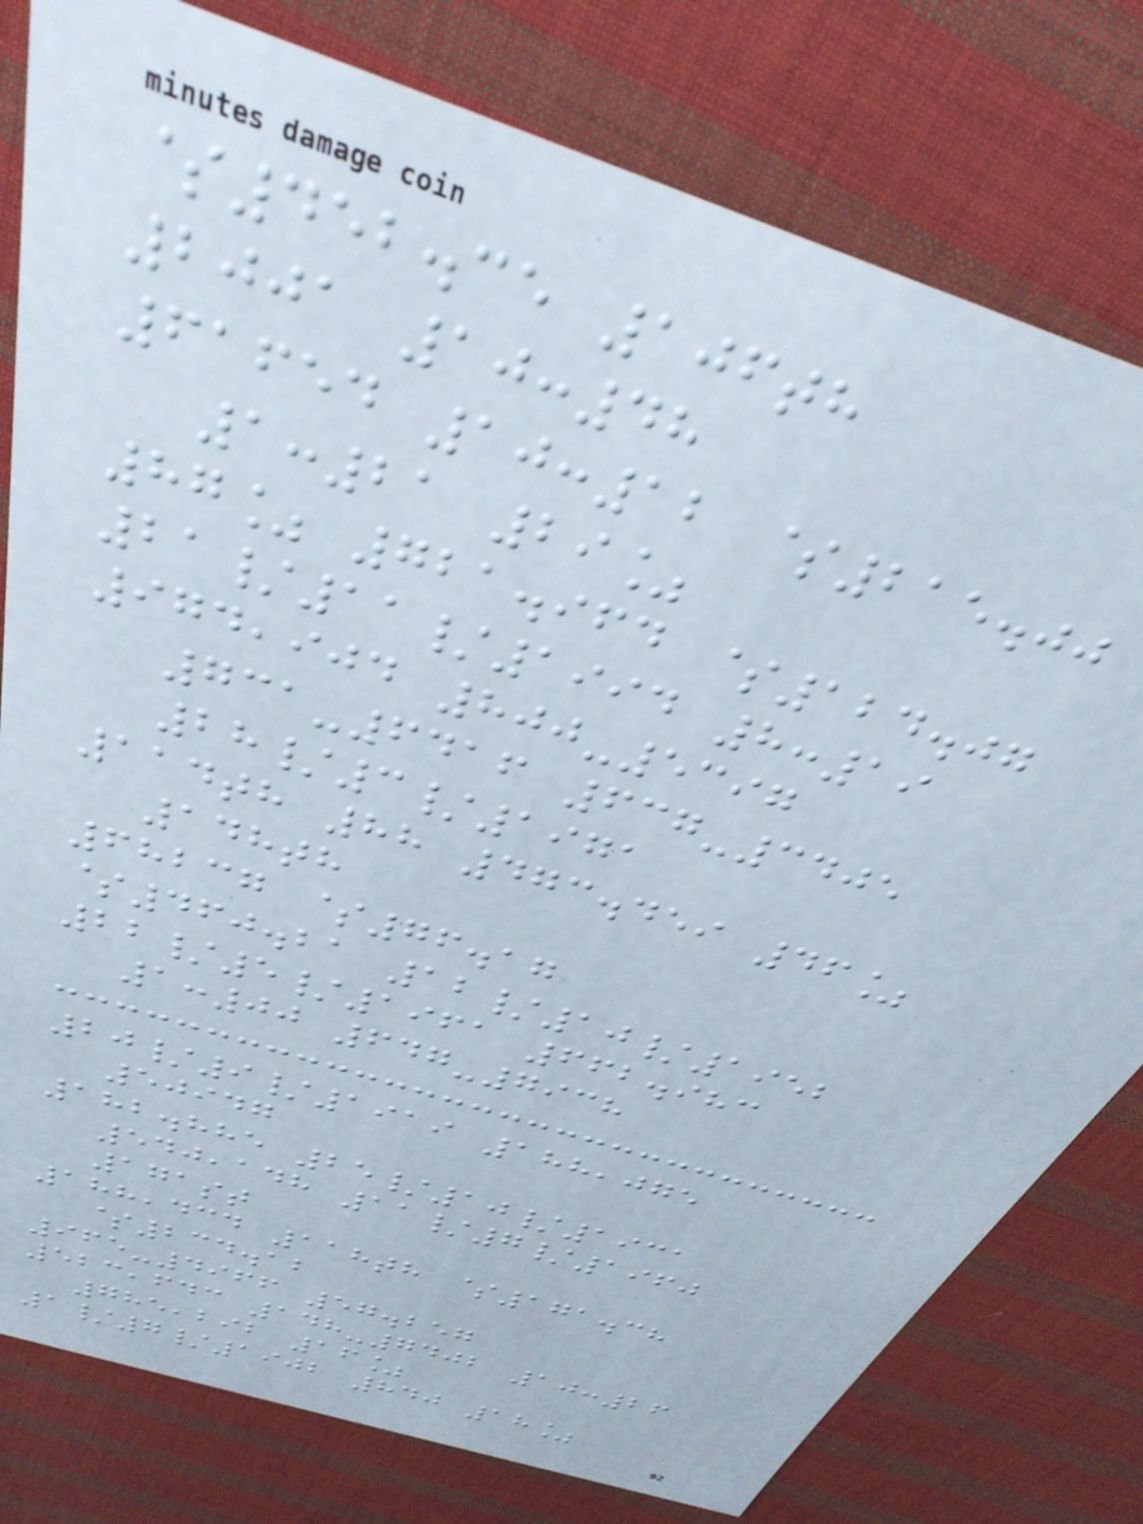$452.35 106th
2001 10:48
61654 10:12 $215.00
1:21 29%
87% 721.964 $124.07
21/11/1994 8:19
974,904 800-5397
731-6416 637-3405
28/3/1971
114th 88 473.459 46%
148th
68237 $76.17
$460.21 12/10/1952
22/5/1961 662.983
1:00 647-7938
20/9/1919 188,075
50947
182.885 25/10/1931
540,148 11/7/1960
171st
188,434 118th $171.38
$234.12
965-4966 57.257
523,643 148-7402 10:26
785,292 16%
1/7/1902 840 18%
